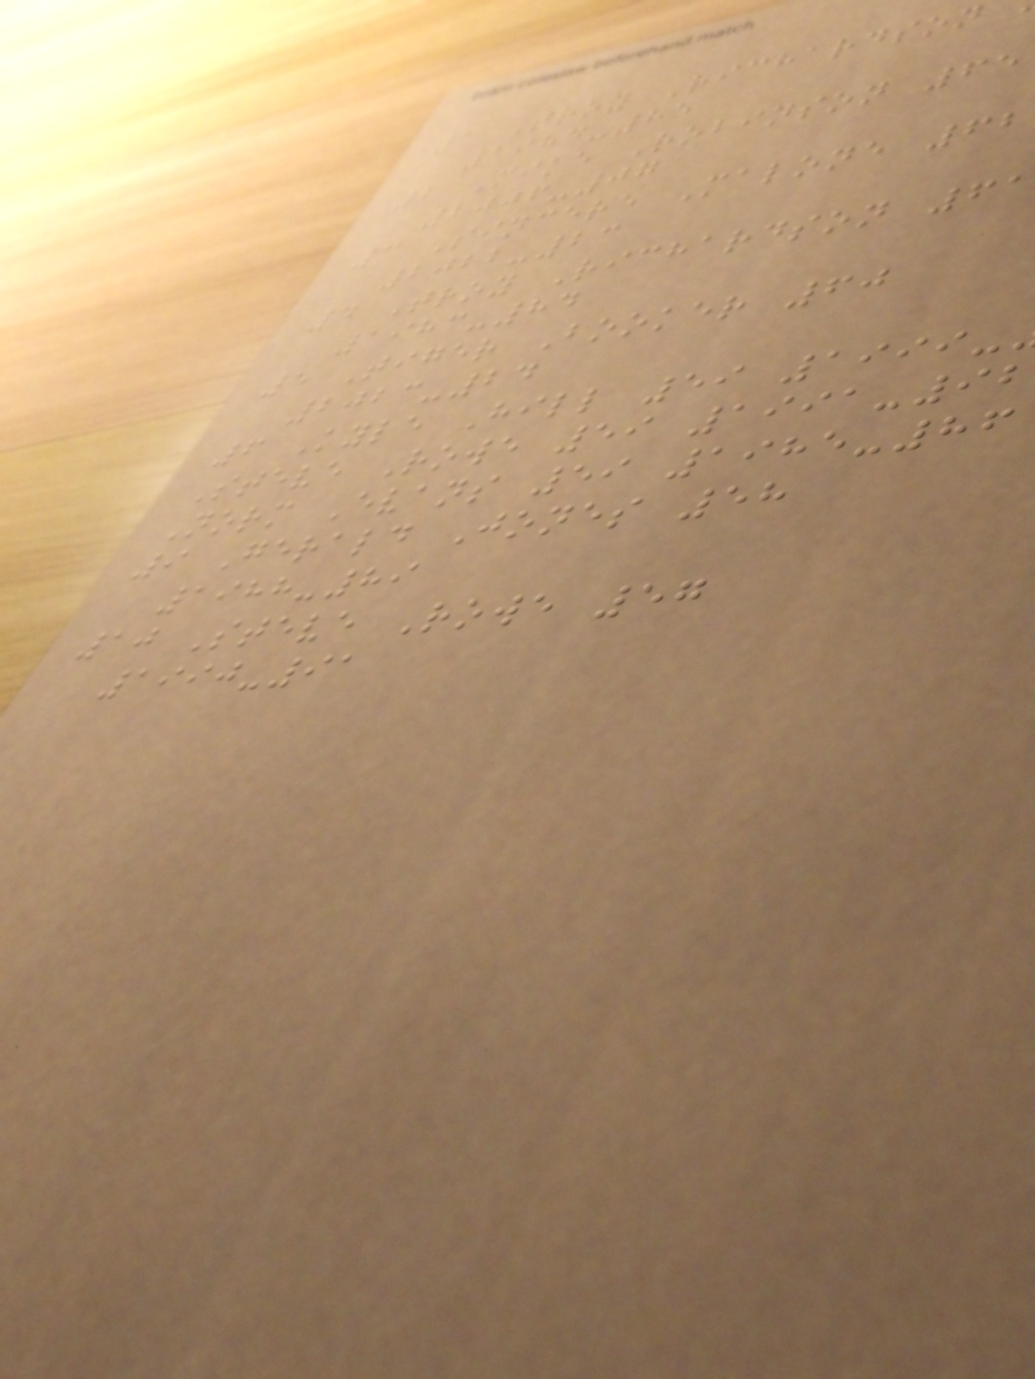1 Troy Richardson
1984-85
2 Mike Robinson 65
2006-07
3 Sincere Malone 62
2022-23
4 Troy Richardson 61
1983-84
5 Tiger Booker 60
2023-24
6 Kyle Hill 59 1999-
Steve Rowe 59 1991-92
Norm Evans 59 1985-86
9 Gerald Jones 58
1988-89
10 Steve Rowe 57
1990-91
